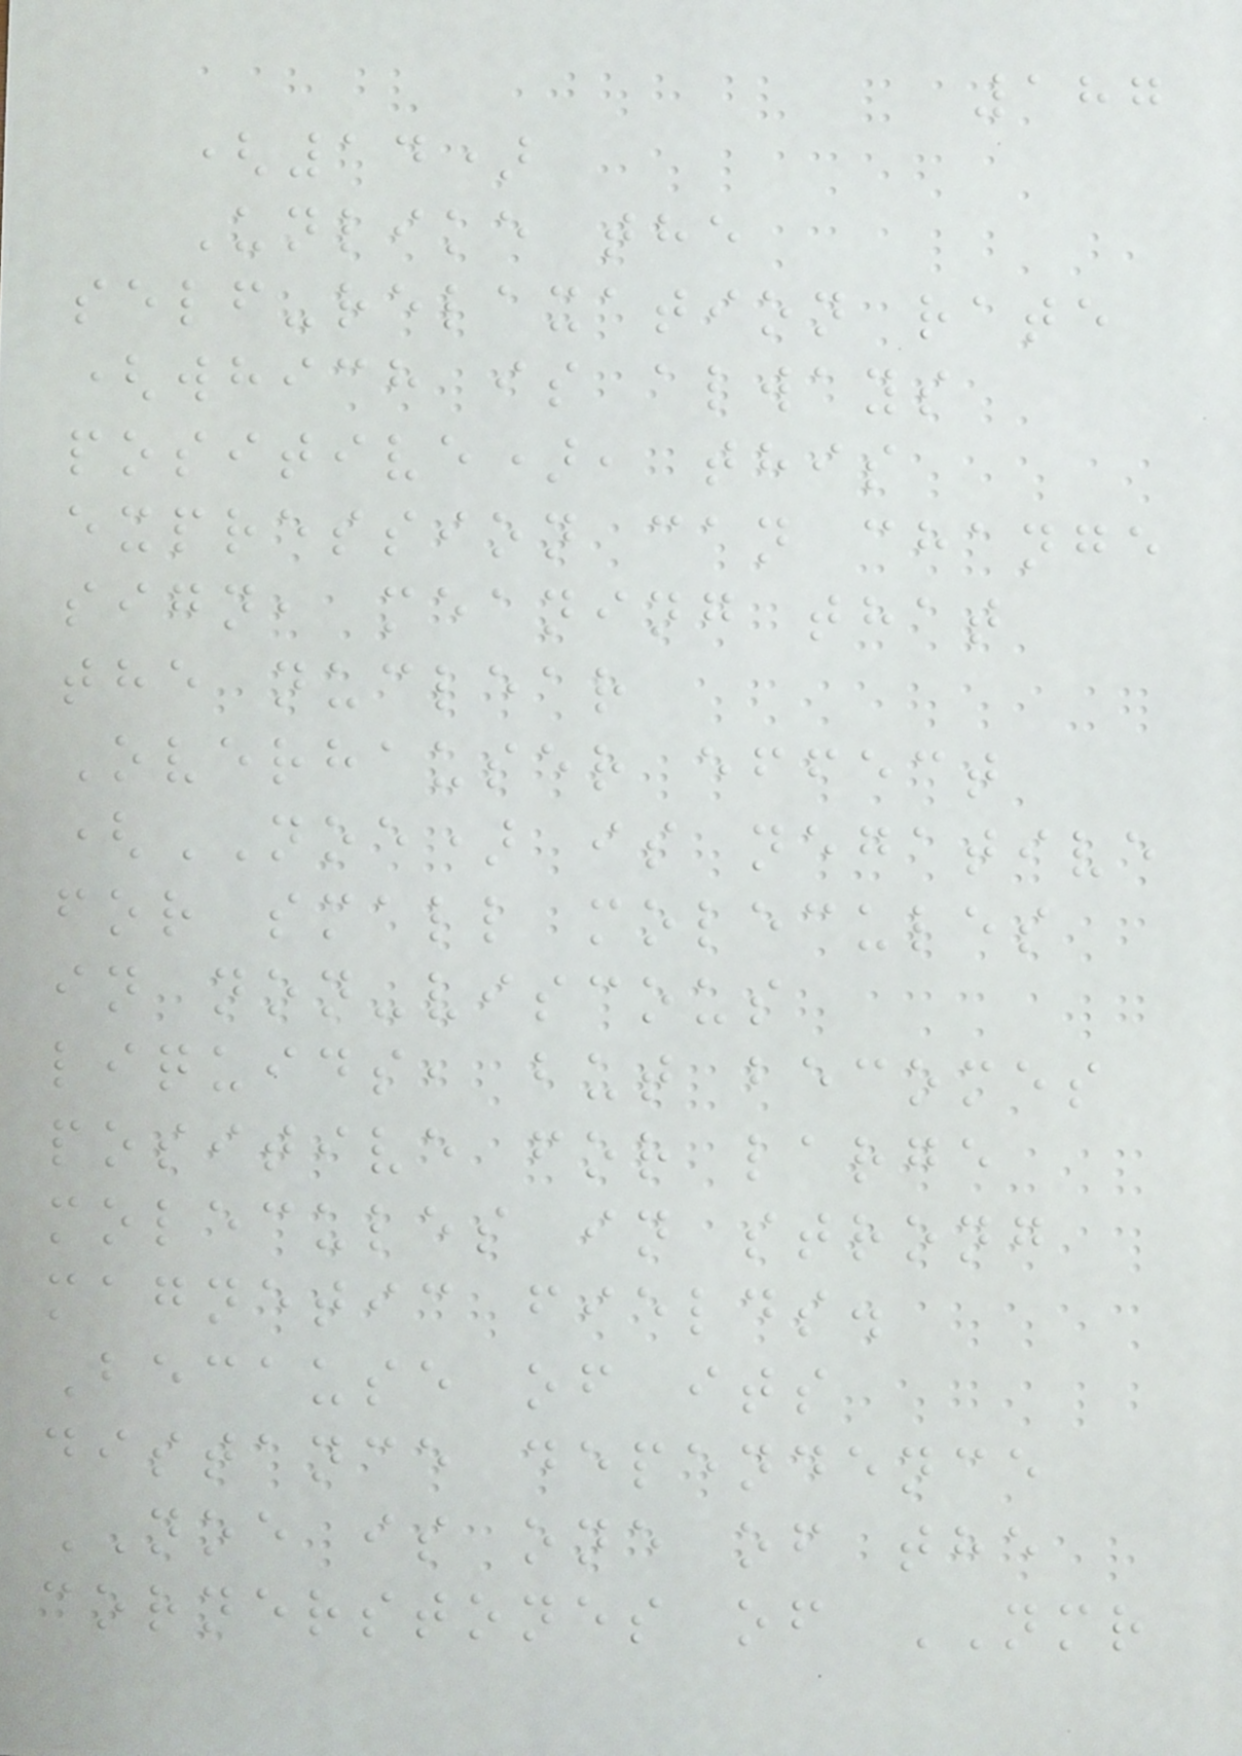187
(14)
Unlike the
self-relaxation rate
(which is always
positive), this
expression can change
sign, meaning that
the nuclear
Overhauser effect
(NOE) is negative
for small molecules
in non-viscous
liquids, but becomes
positive for large
molecules in strong
magnetic fields.
Because of its
distance dependence
NOE is one of the
cornerstones of NMR
